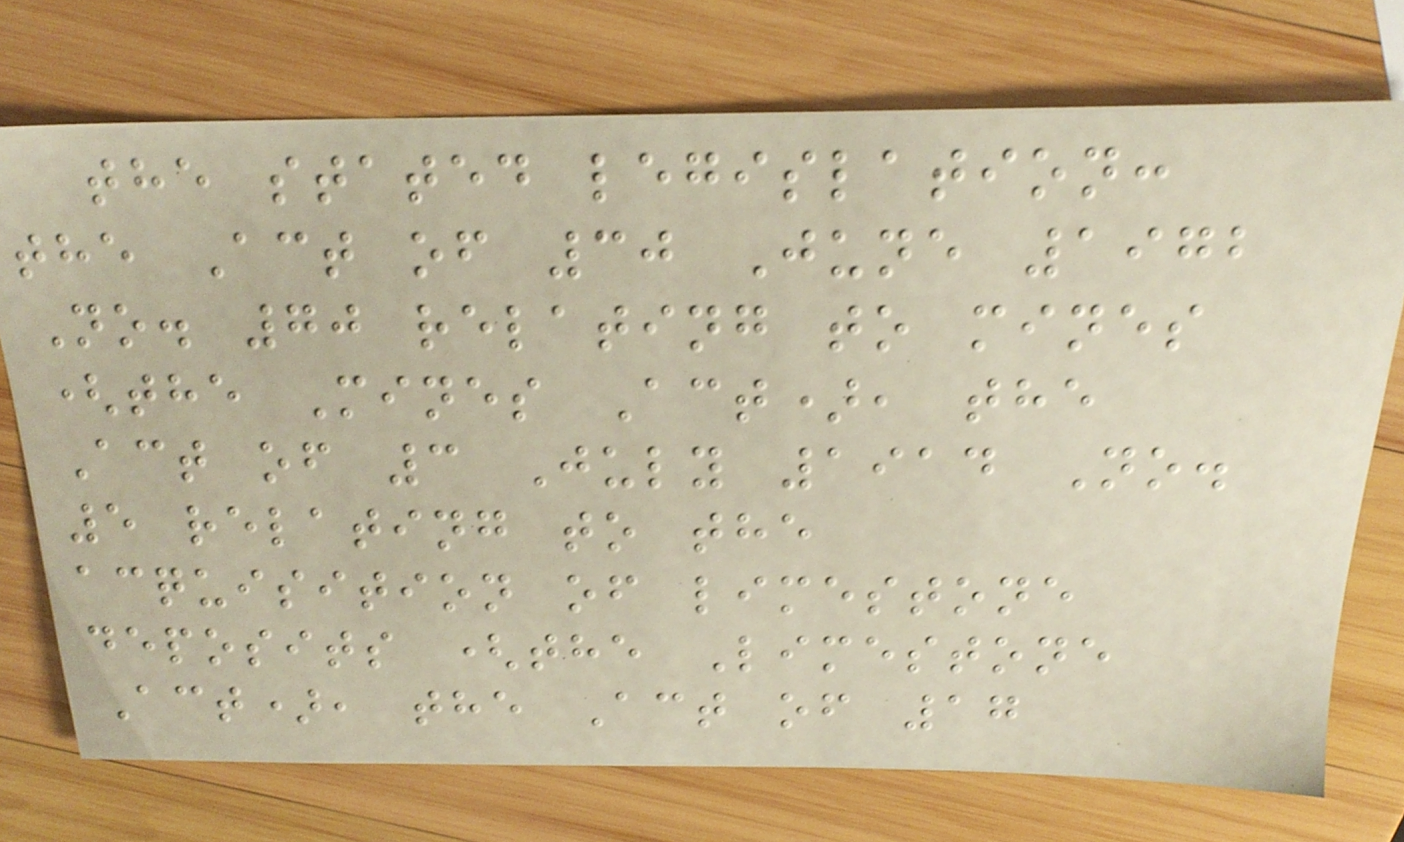the stated legislation:
the Act of 30 June 1972
No. 70 relating to mines
(the Mines Act), the
Act of 3 July 1914 No.
5 relating to the
acquisition of limestone
deposits (the Limestone
Act), the Act of 17
